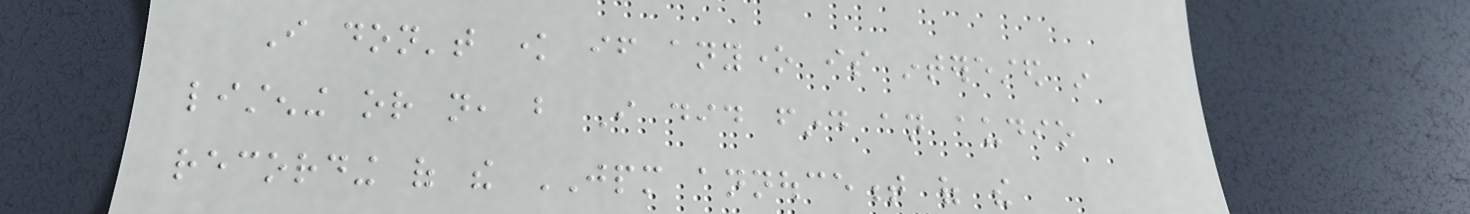I don't know if anyone is interested in
listening or not, but I did find an audio
recording of the JPM annoucement of the
